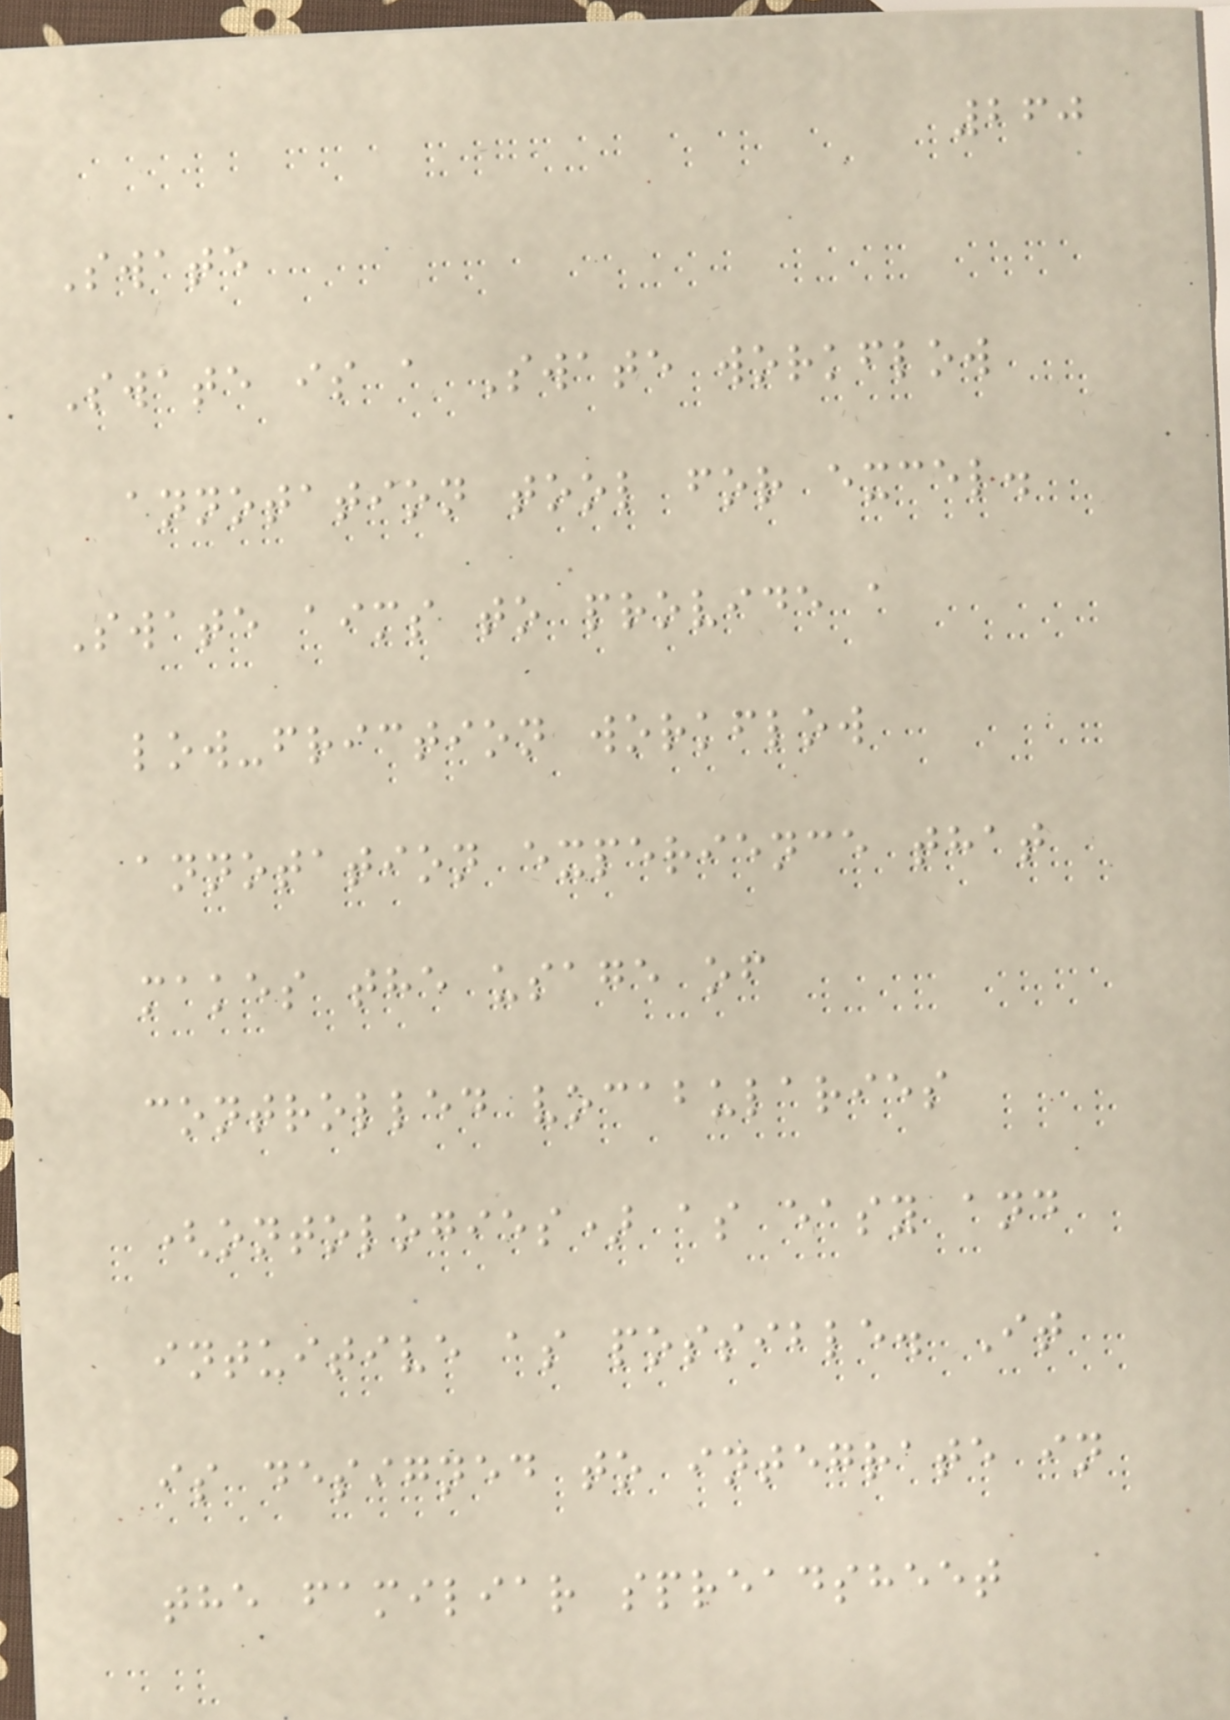260
Swate
Swate is a Swate workflow
annotation tool for excel.
Swate aims to provide a
low-friction workflow
annotation experience that
makes the usage of
controlled vocabularies
(ontologies) as easy and
intuitive as possible. It
is designed to integrate in
the familiar spreadsheet
